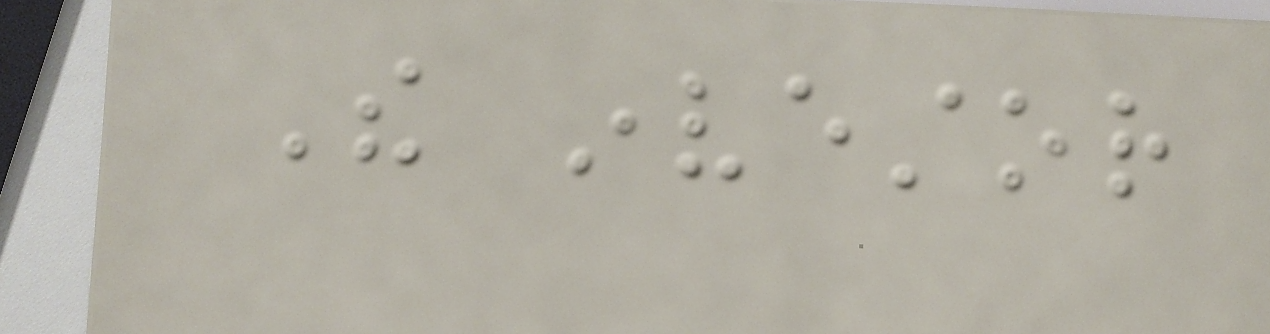The investor
